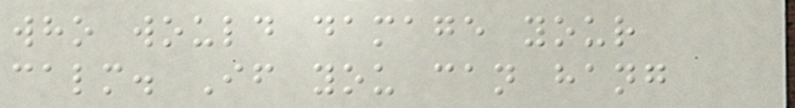who would damage your
calm. If you can hang
